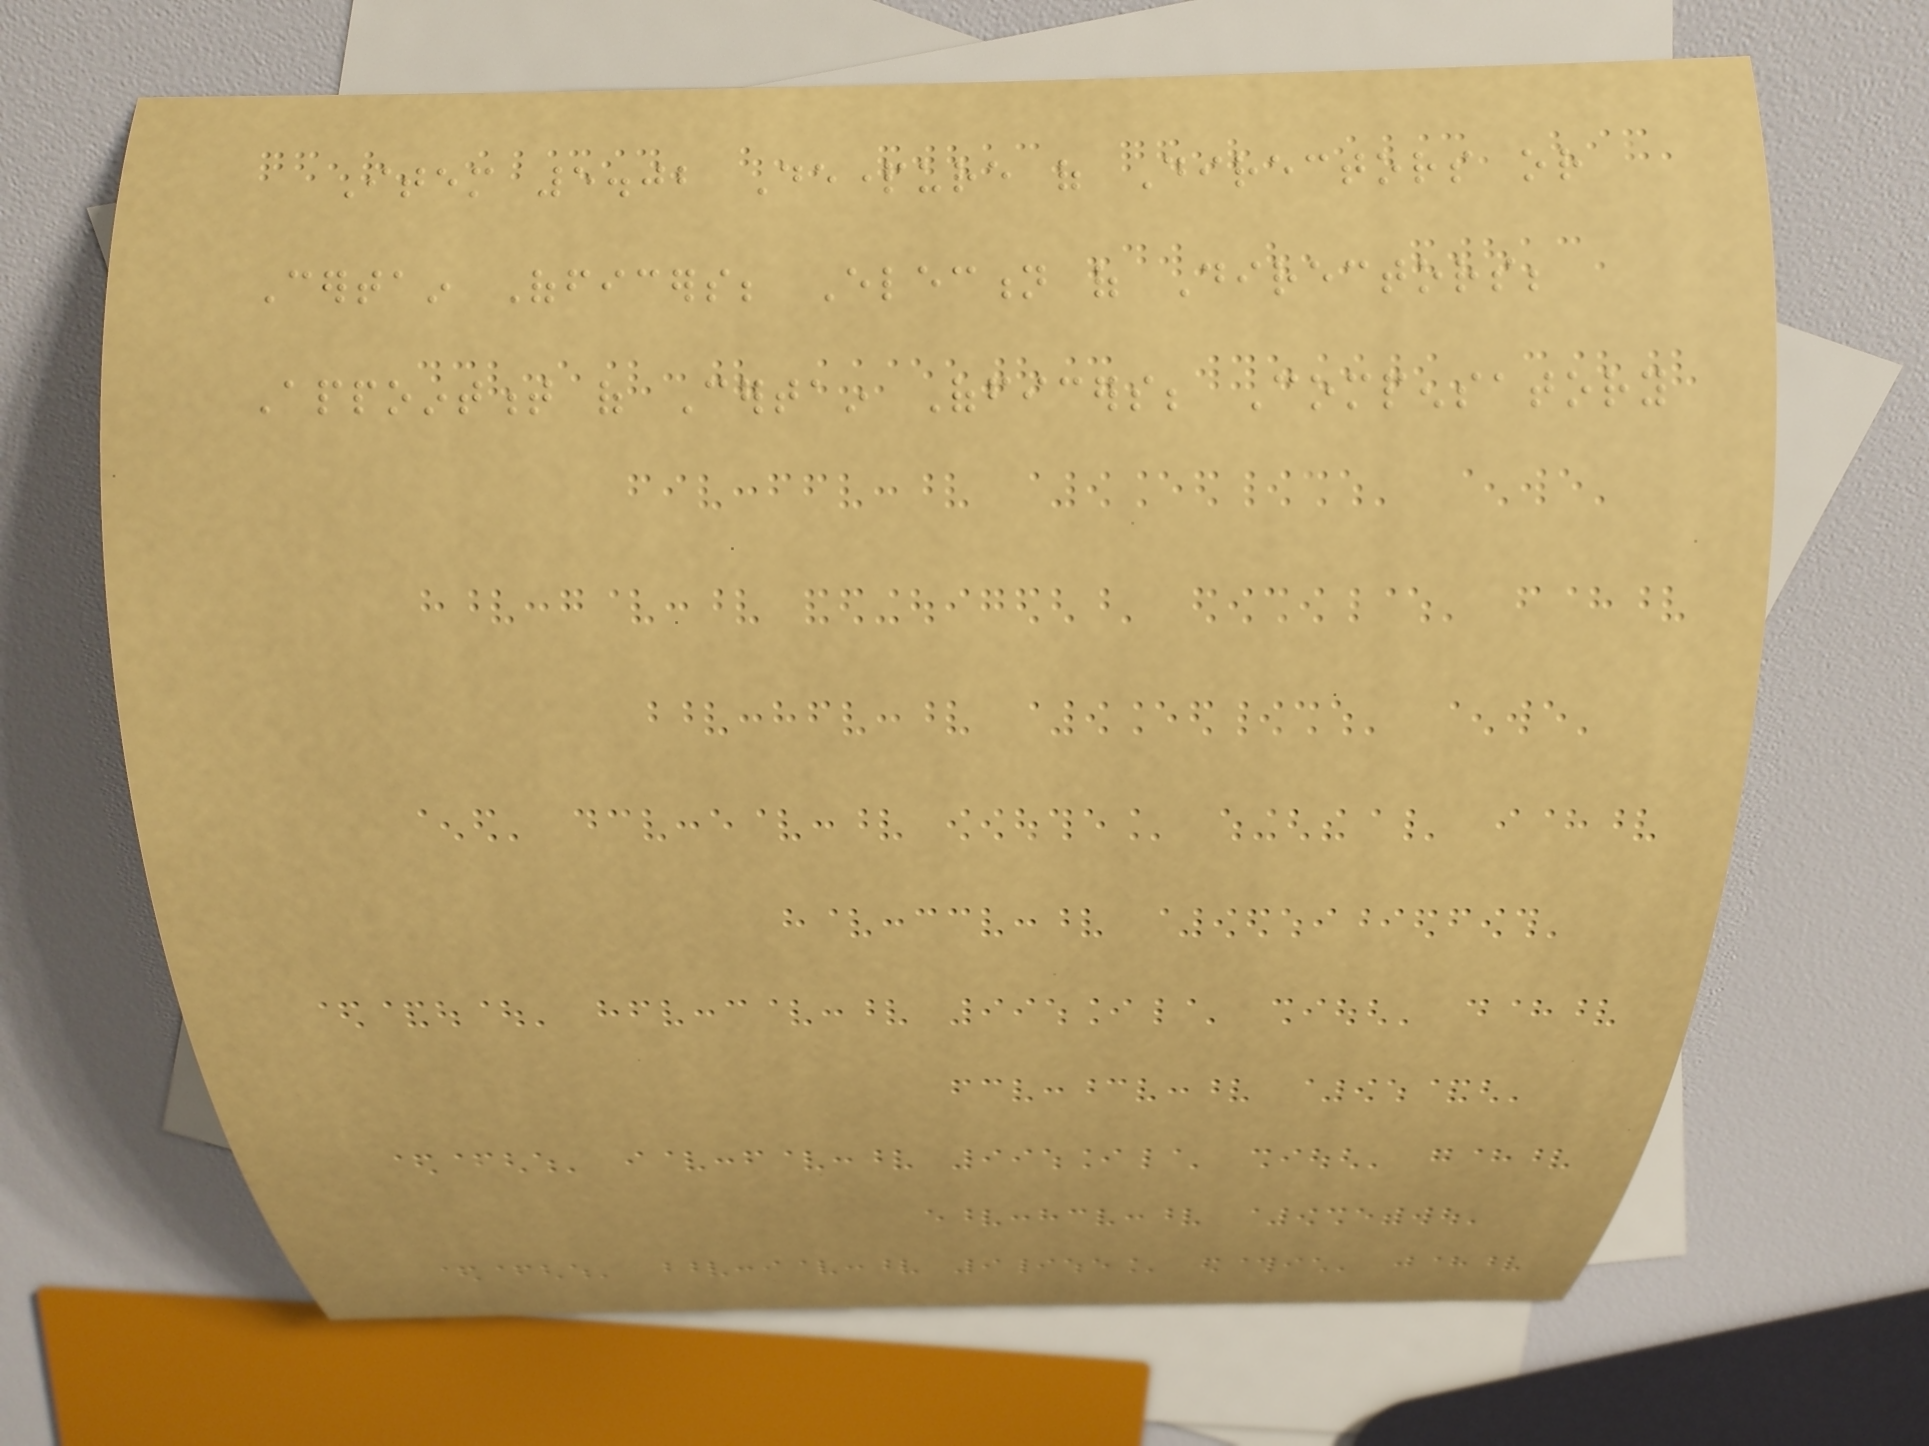Item 5.02 Departure of Directors or
Certain Officers; Election of Directors;
Appointment of Certain Officers; Compensatory
